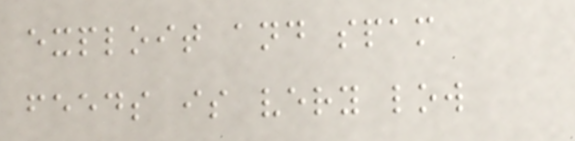exploit and spam
feeds is very low
